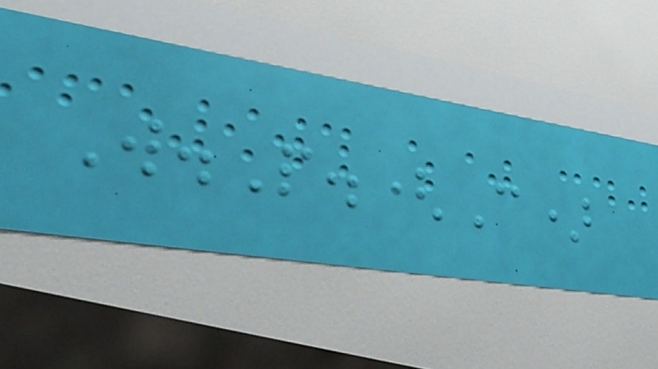W.P.(C)
